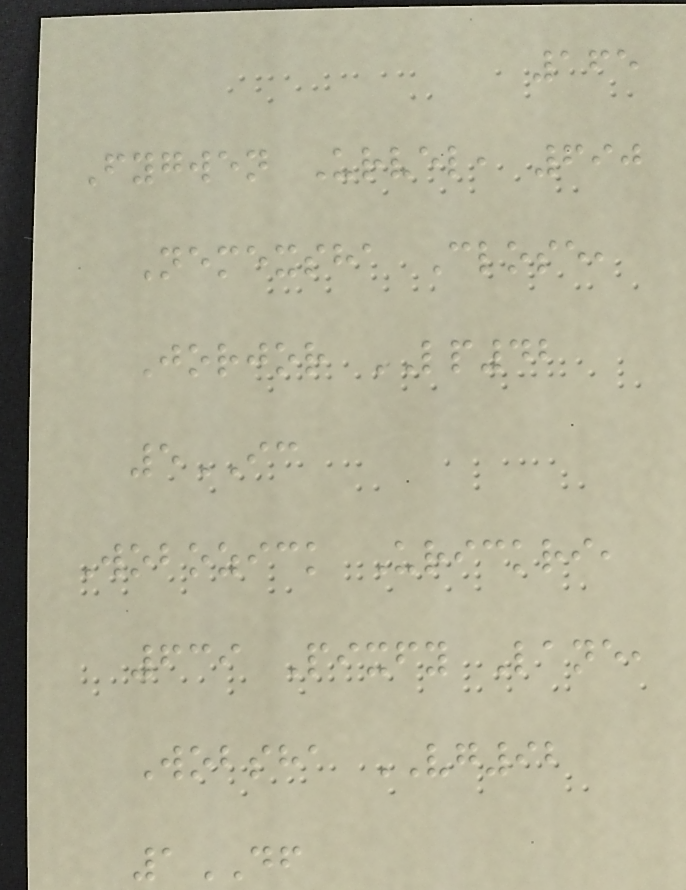165
Fygwen Urvel, 690
Nemexsha Close,
Jorjor LP42
5IC
Wobozick Urickri,
639 Pixfy Lane,
Wobsha VG92
1DF
